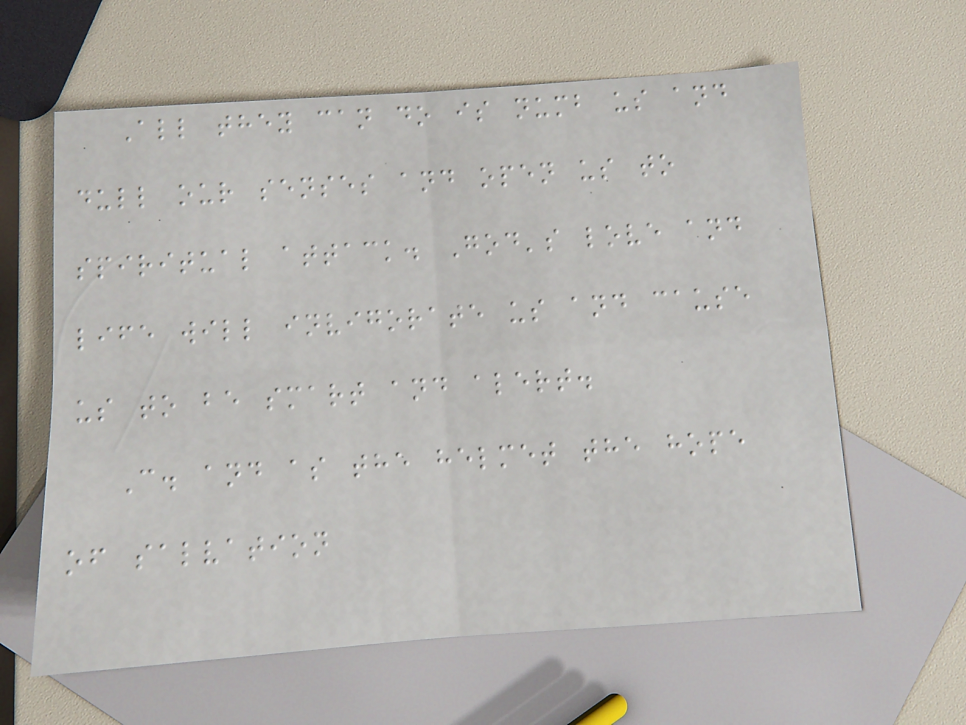All they can do is numb us and
dull our senses and open us to
spiritual attack. God's love and
life will invigorate us and cause
us to be smart and alert.
C. and as the helmet the hope
of salvation
